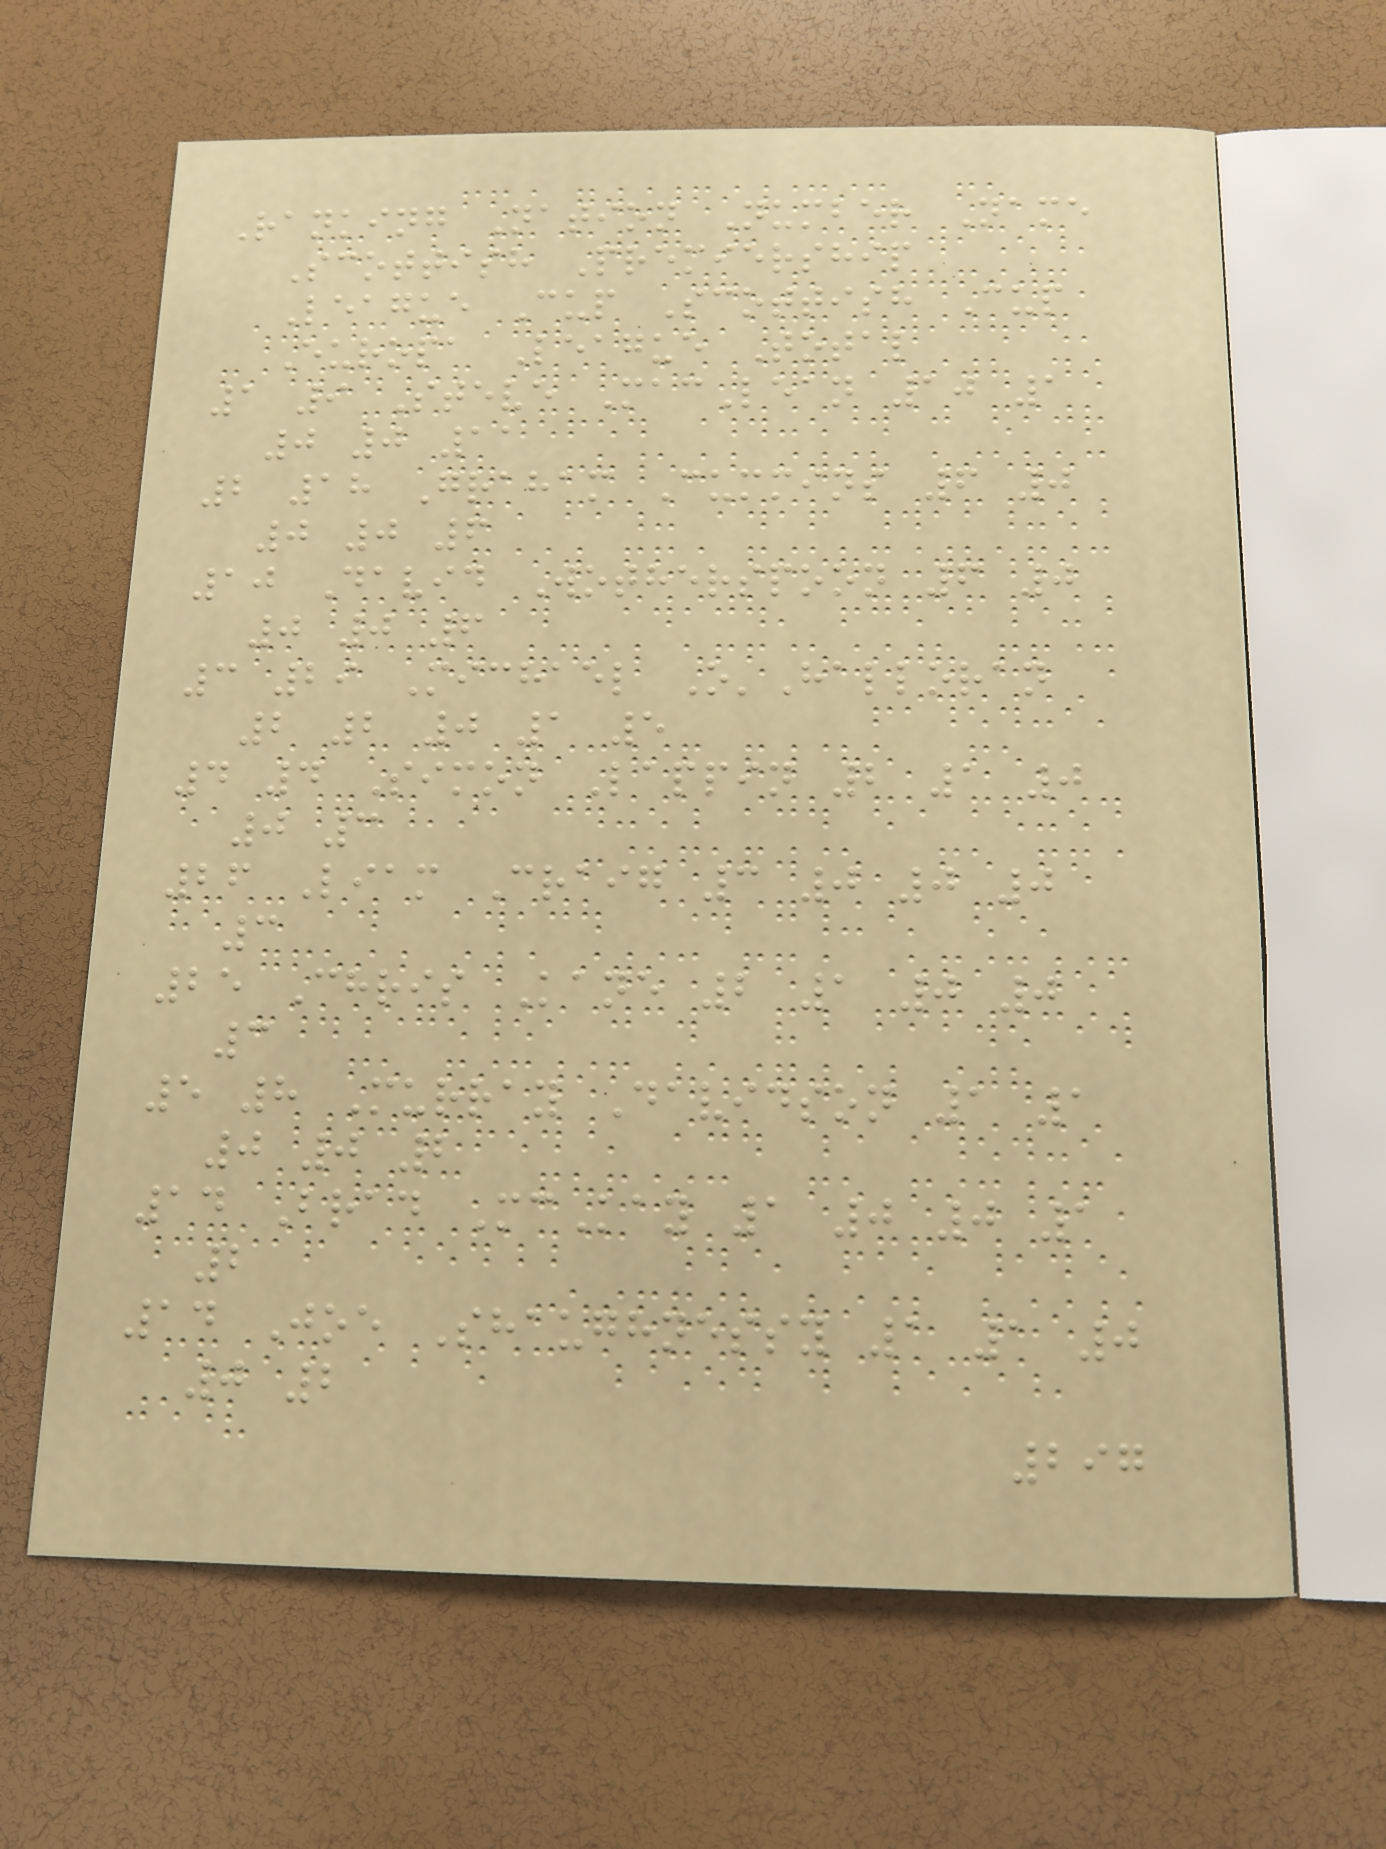Ranking Nation Number Name
Scottish Premiership
League Cup Scottish Cup
Europa League Total
1 9 Steve MacLean 10 1
0 0 11
2 18 Graham Cummins 6 0
0 0 6
10 David Wotherspoon 6 0
0 0 6
3 29 Michael O'Halloran
2 2 0 1 5
4 4 Simon Lappin 2 1 0
0 3
26 Liam Craig 3 0 0 0
3
25 Chris Kane 2 1 0 0
3
5 8 Murray Davidson 1 1
0 0 2
14 Brad McKay 1 0 0 1
2
14 Joe Shaughnessy 1 1 0
0 2
297
